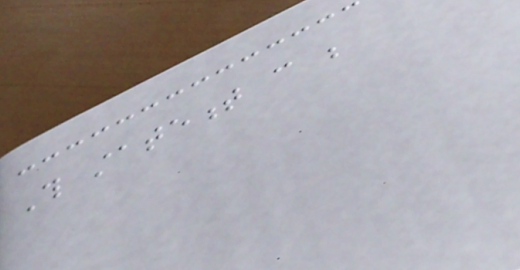This statement can be
